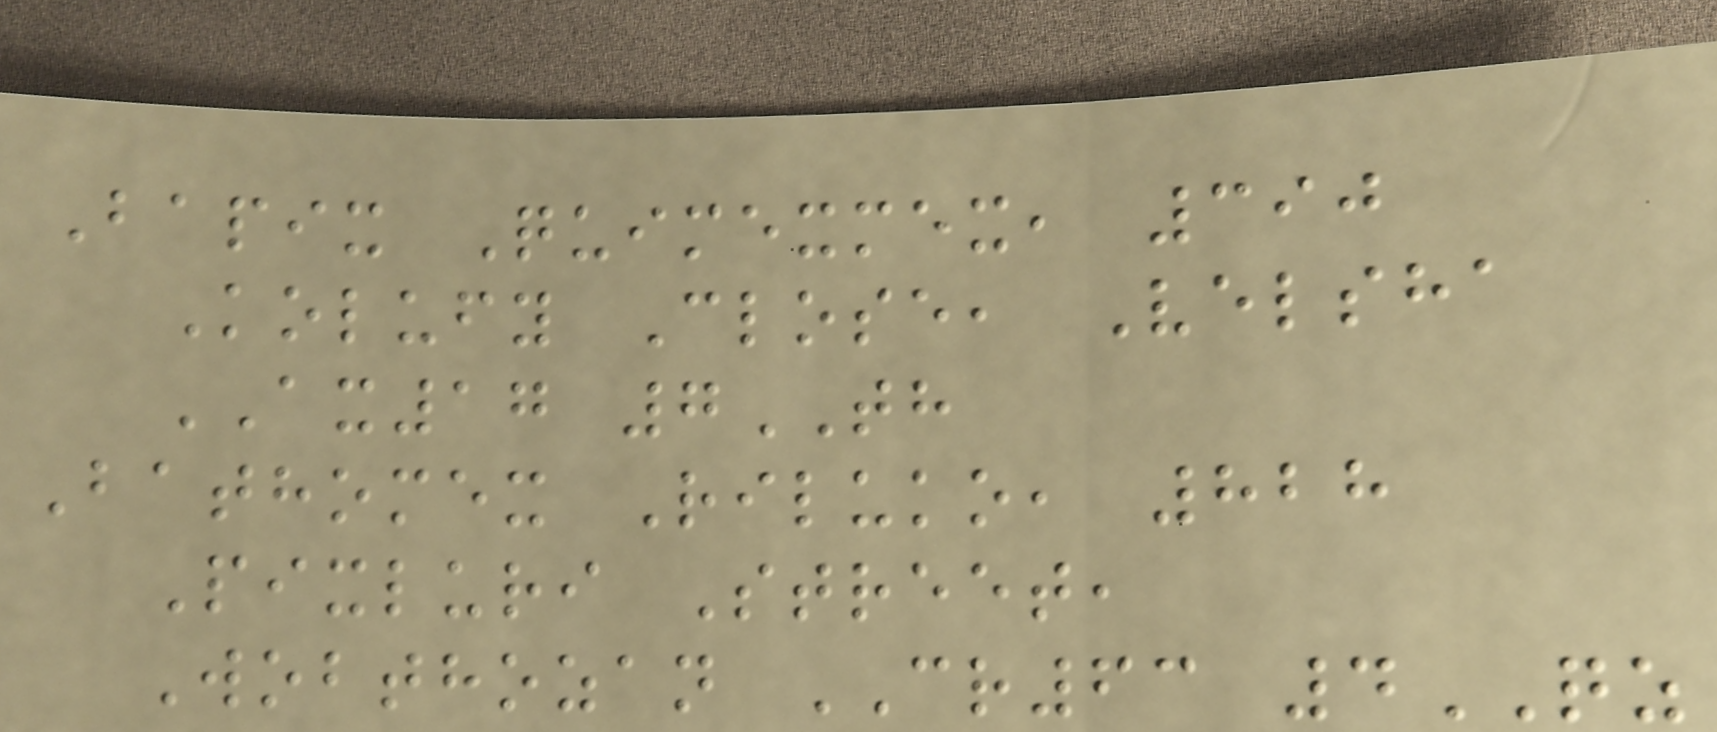Bapix Quimexmex, 390
Kolufy Close, Velsha
AX17 7TH
Bathomex Riluko, 828
Pixluri Street,
Wobthozan CR63 4QZ
